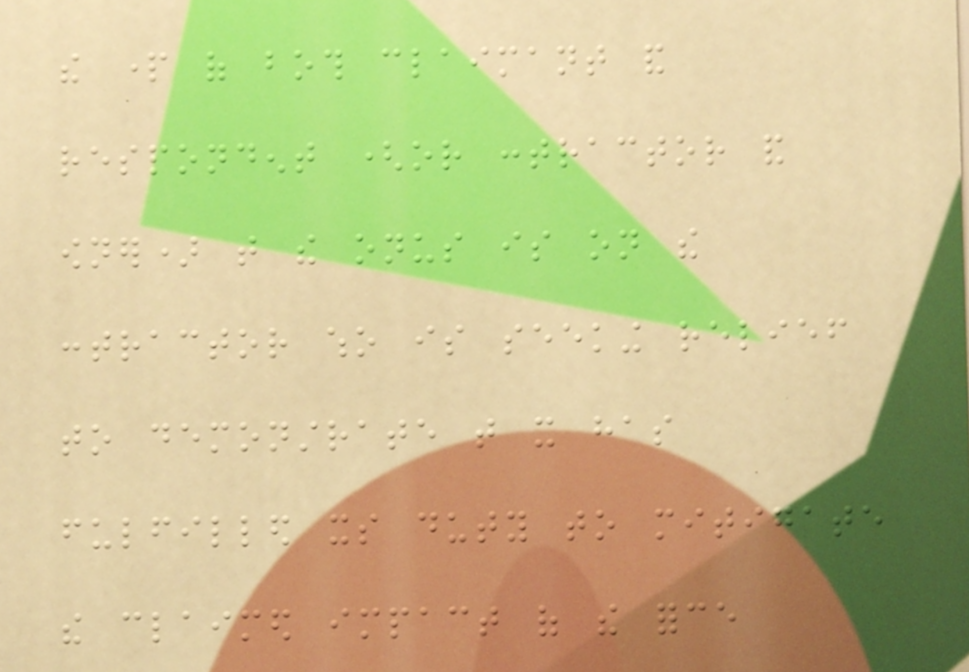the part of both claimant and
respondent (or contractor and
owner) that the onus is on the
contractor who is seeking relief
to demonstrate that it has
fulfilled its duty to mitigate
the claimed impact of the force
